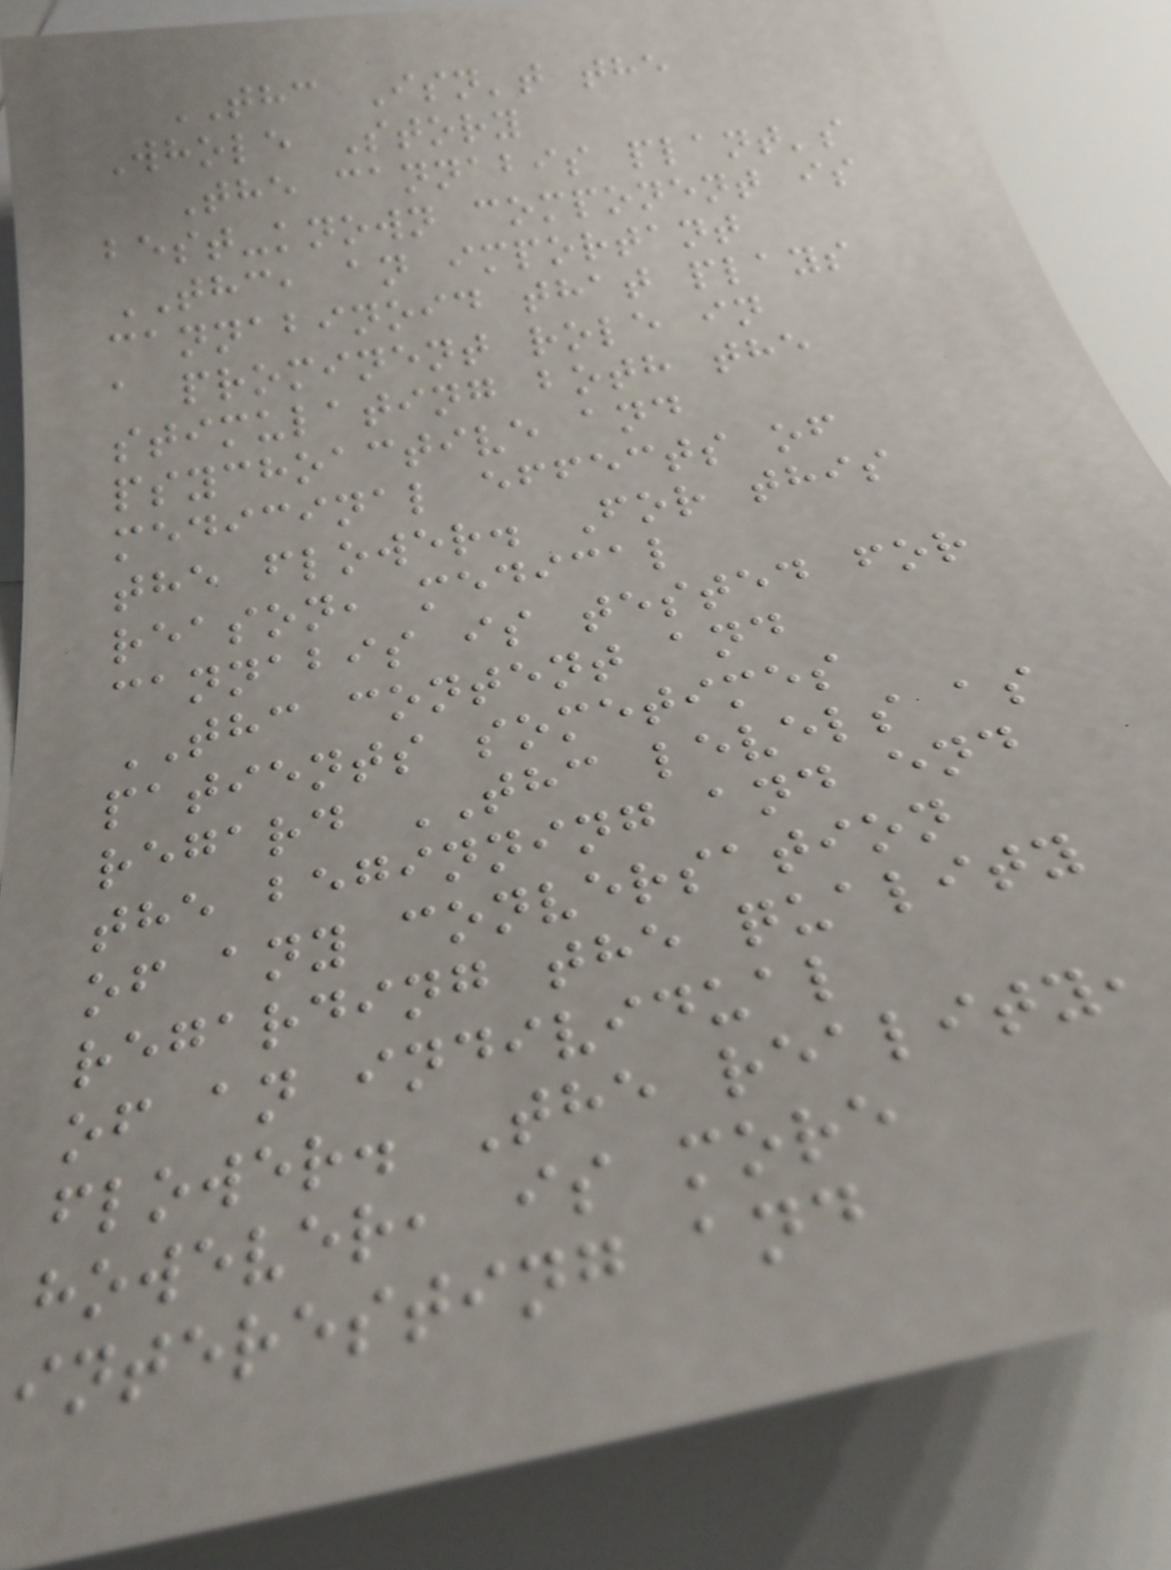THC Isn't the
Whole Story
The cannabis plant's
best-known component is
THC, an important
cannabinoid that plays
a prominent role in
stimulating both the
psychoactive and
medicinal effects of
the flower. For this
reason, medical
cannabis is tested for
THC content and
patients sometimes
regard THC levels as
the beginning and end
of any conversation
regarding the quality
of an individual
flower. The reality,
however, is more
interesting and
